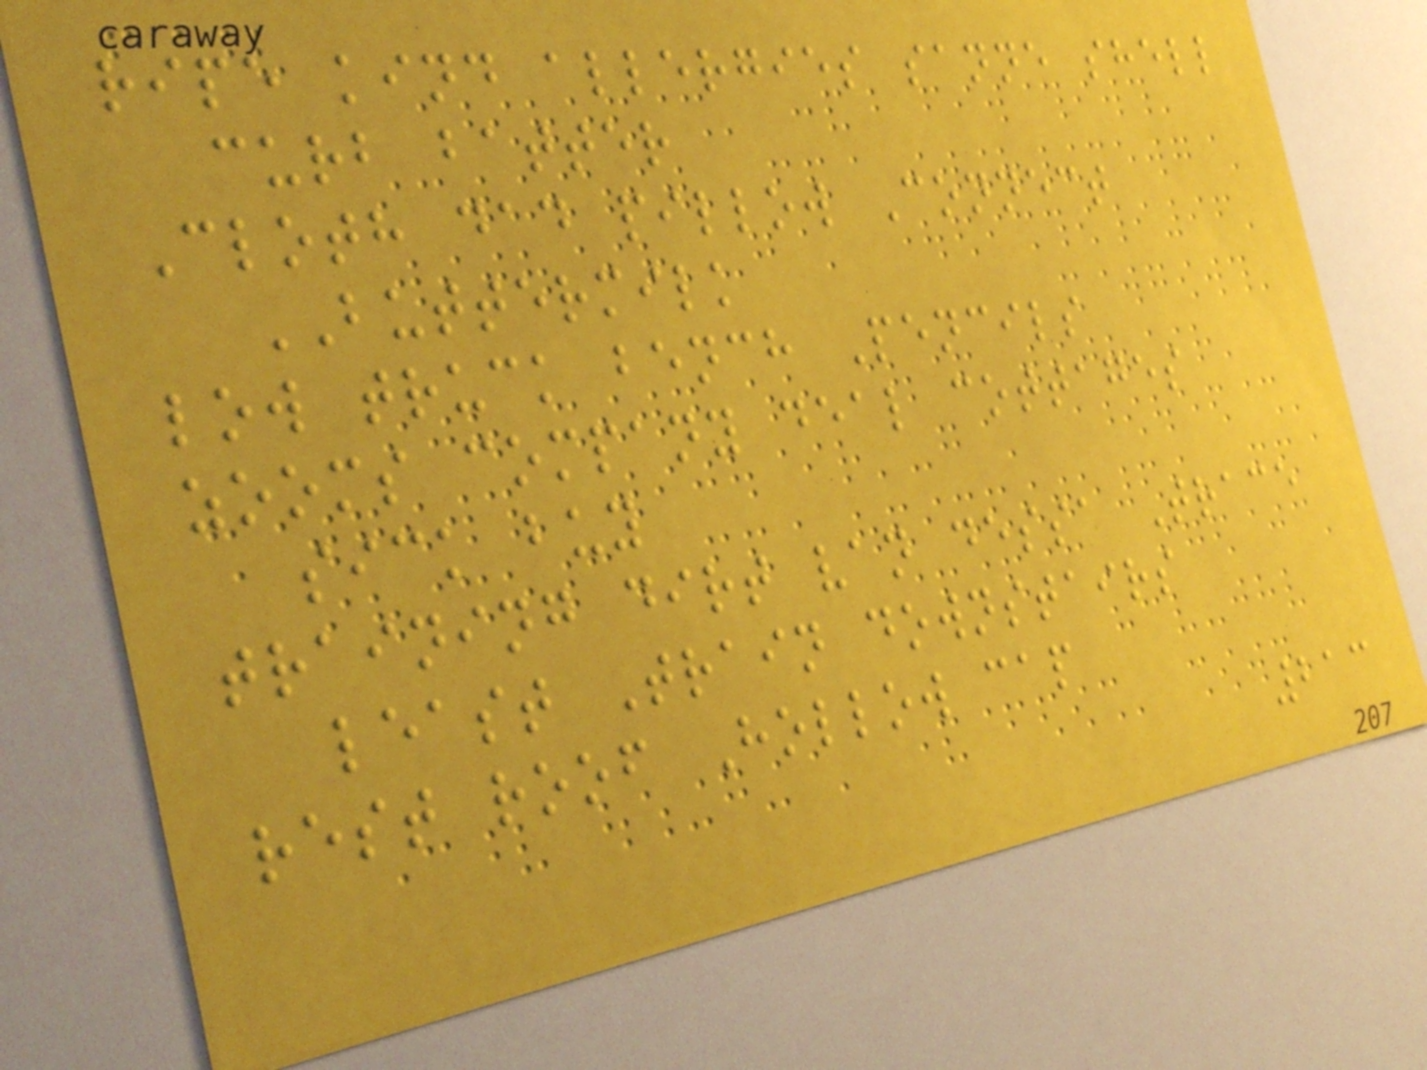ripe kind allergies sanne shell
curb batter
Cloth dad pillow Connect
BUTTERMILK
low truck bench Pencils
zooms company deal cottages
sick buy
training dirt van dessa Trace
least Train downstairs
rest roof Hollow cap
213
